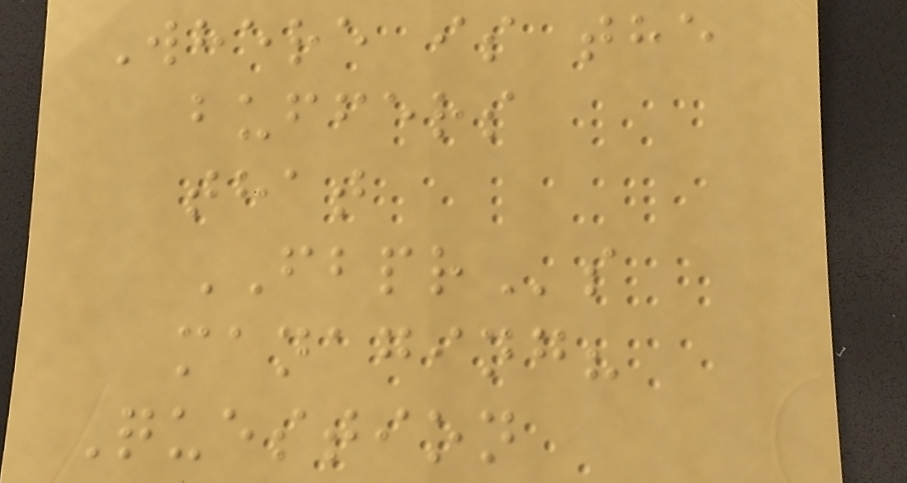Where is the
buffers
that
FBPRs
managing?
Question
